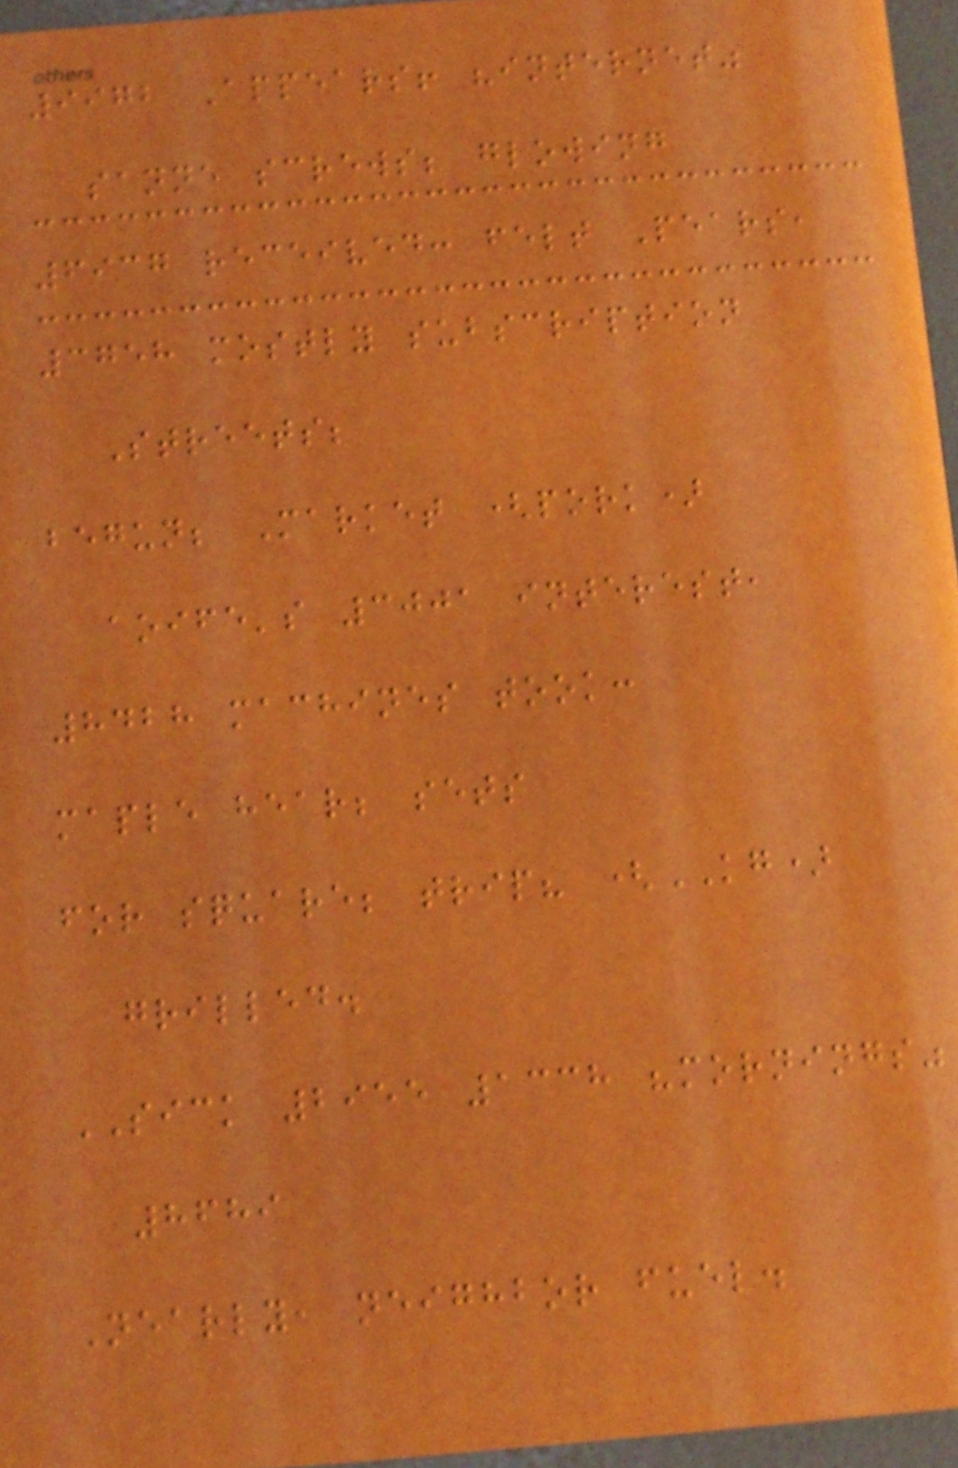9972 Appears! "internet"
sanne screws; glowing
6937 received: felt Pears,
3758 mostly subscription
Streets;
begun; Market (pork)
aoife's 3001 interest,
8428 machines took:
maple hear; sets
for square; trip? (KG)
grilled.
SICK 2955 1338 "mornings"
8689
Nearly, neighbor fuel.
